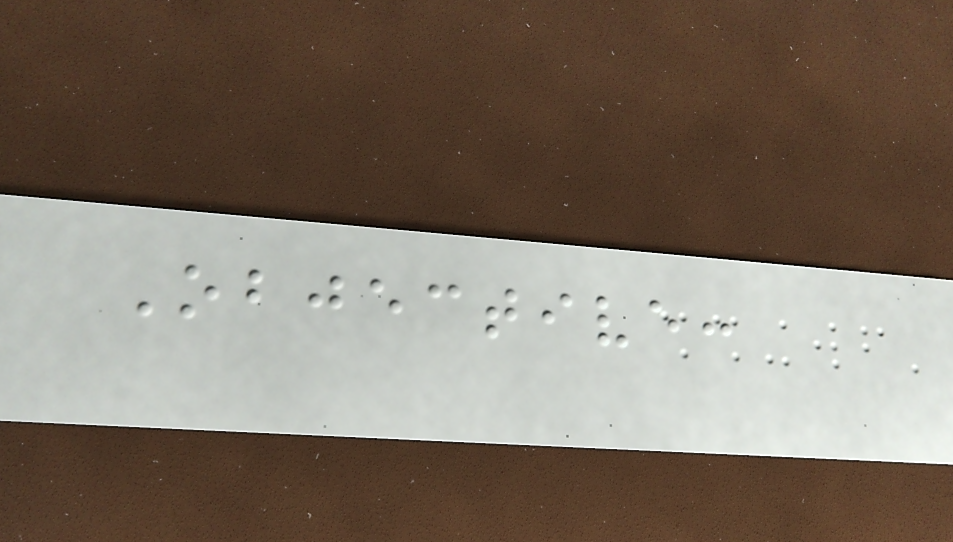Objective:
